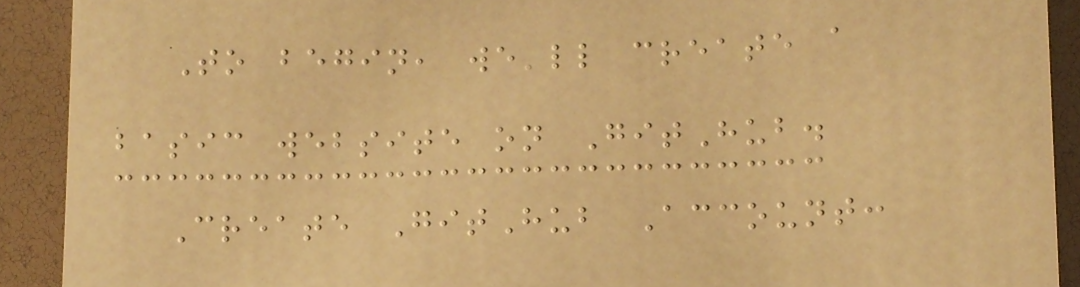To begin, we'll create a
basic website on GitHub.
Create GitHub Account:
